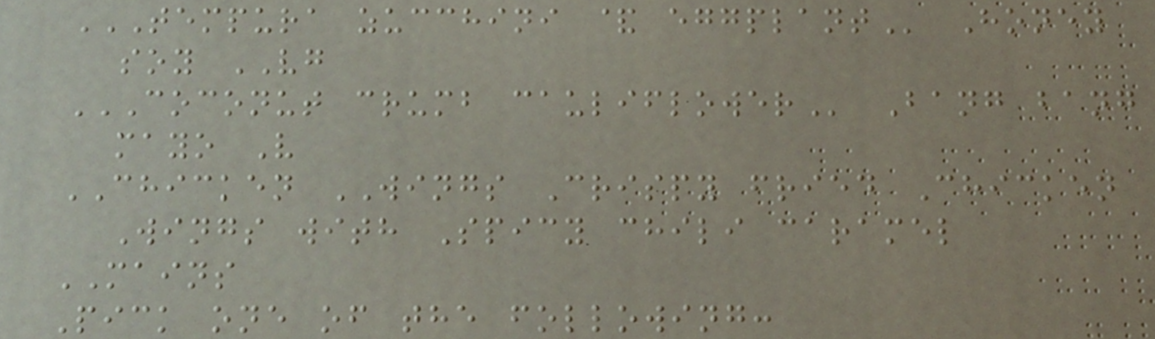TEMPURA ZUCCHINI & EGGPLANT Honey
soy VG
COCONUT CRUMB CAULIFLOWER Bang bang
mayo V
CHICKEN WINGS Crispy fried Chicken
Wings with Spicy chili caramel
MAINS
Pick one of the following:
